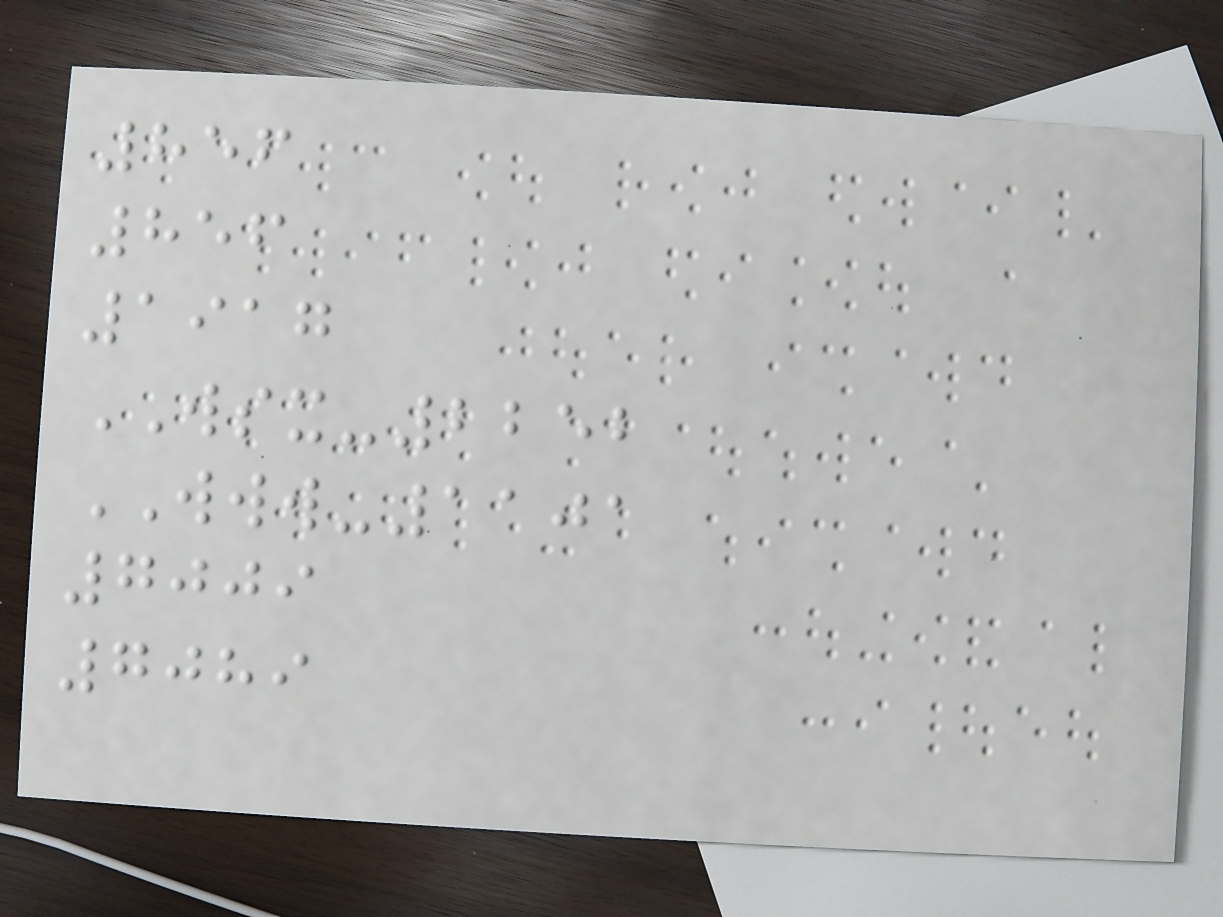856
856
1917
WSX-2252
WWW-1101
7009
7089
